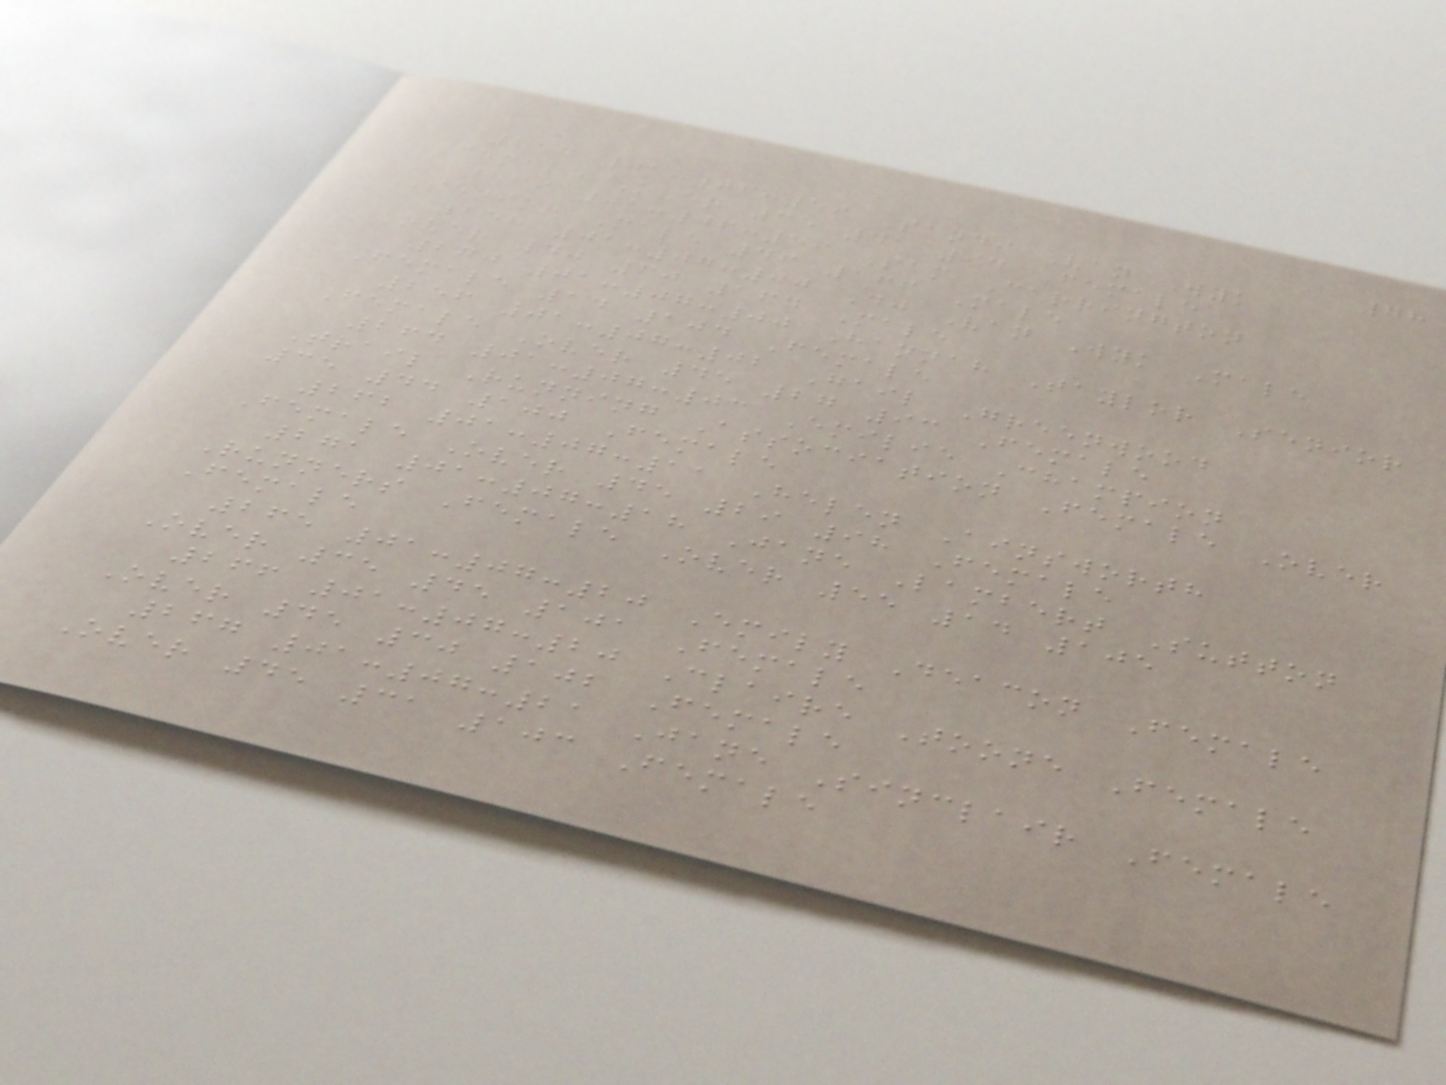78
257 01:06:59 Sandi Van Wyk
Female Over 35 41 94 Female
269 01:06:59 Sam Carrington
Senior Male 46 166 Male
258 01:07:00 Dj Van Wyk Male
Over 40 60 164 Male
270 01:07:00 Hannah Taylor Senior
Female 14 104 Female
256 01:07:02 Gail Greenwood
Female Over 45 27 93 Female
264 01:07:03 Emilie Champion
Trail Running Association Female Over
35 44 100 Female
262 01:07:11 Helen Ainsworth
Female Over 45 29 98 Female
271 01:07:18 Jane Lambert Sutton
Runners Female Over 55 14 105
Female
265 01:07:20 Emily Deacon Female
Over 35 45 101 Female
266 01:07:20 Claire Toone Female
Over 45 30 102 Female
267 01:07:21 Jane Sinclair Female
Over 45 31 103 Female
